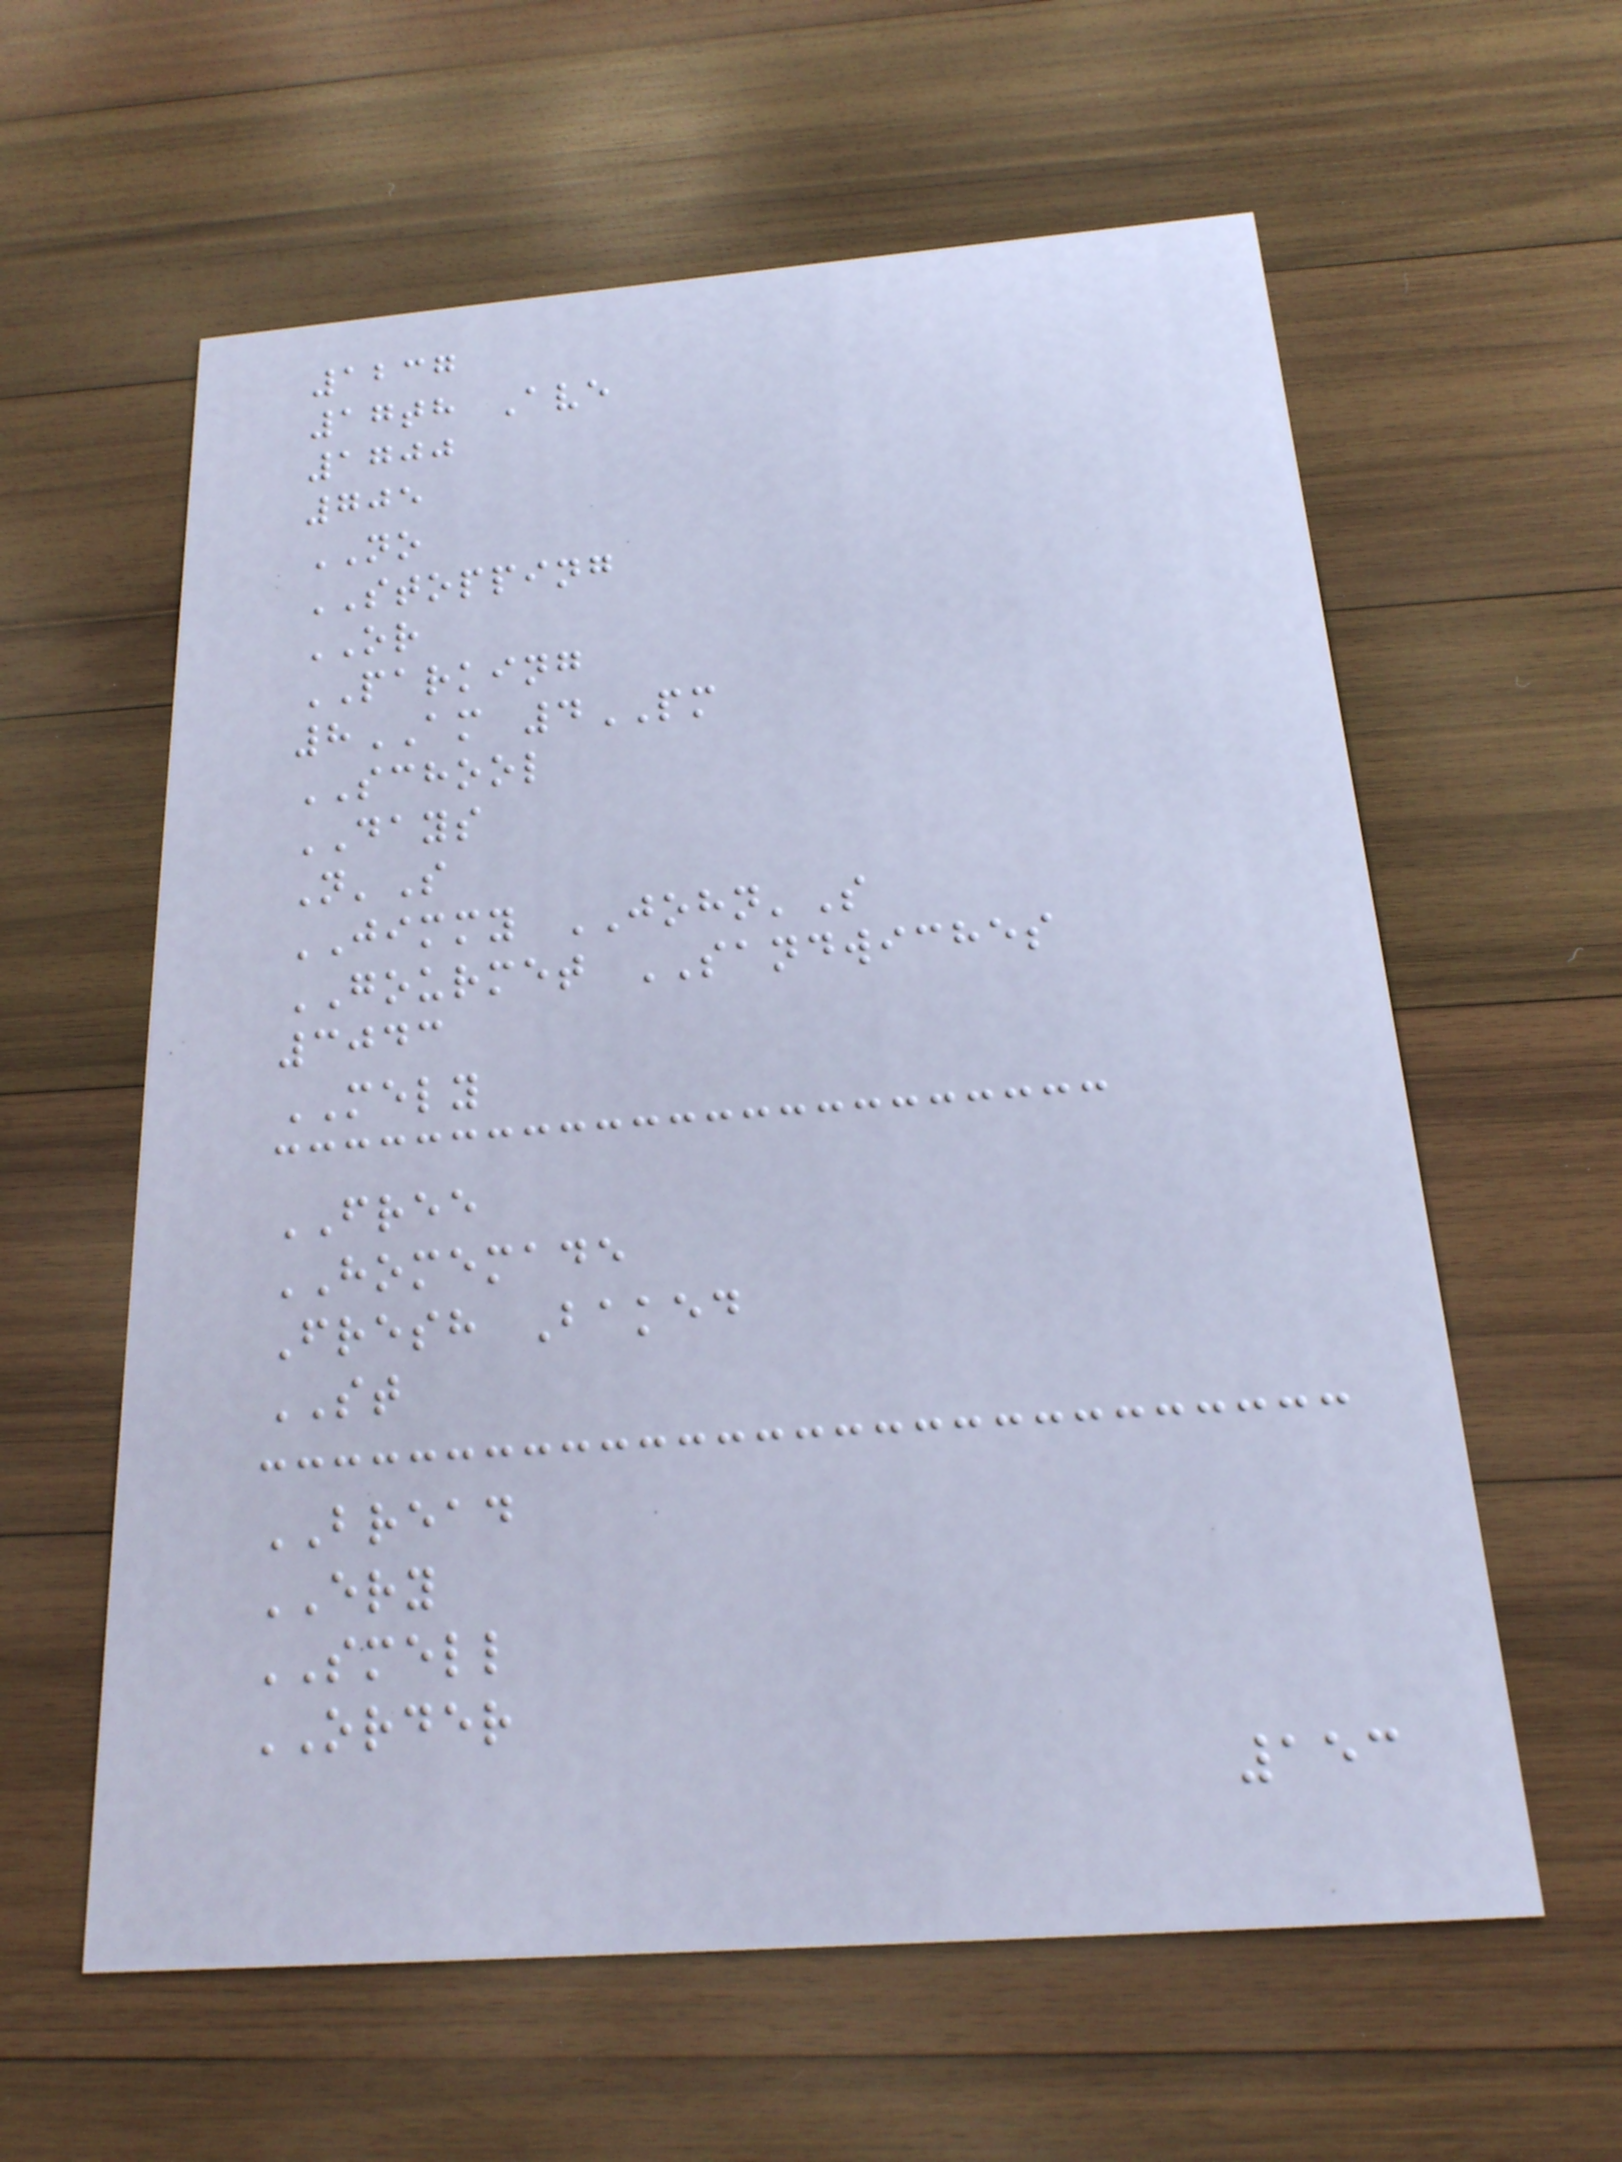1237
17th Ave
1700
705
NO
STOPPING
OR
PARKING
8AM 4PM
SCHOOL
DAYS
N'S
JIMMY JOHN'S
GOURMET SANDWICHES
3043
MELY
FREE
HOMEMADE
Fresh Baked
ST
BREAD
ERY
SMELL
ORDER
153
